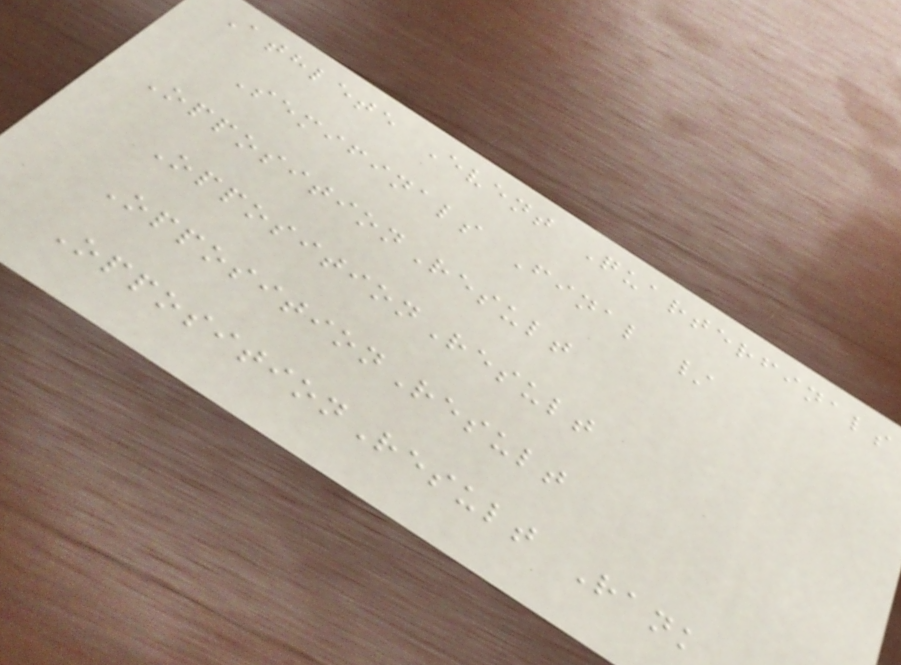Athlete Event Quarterfinals
Semifinals Final /
OppositionResult
OppositionResult
OppositionResult
OppositionResult Rank
